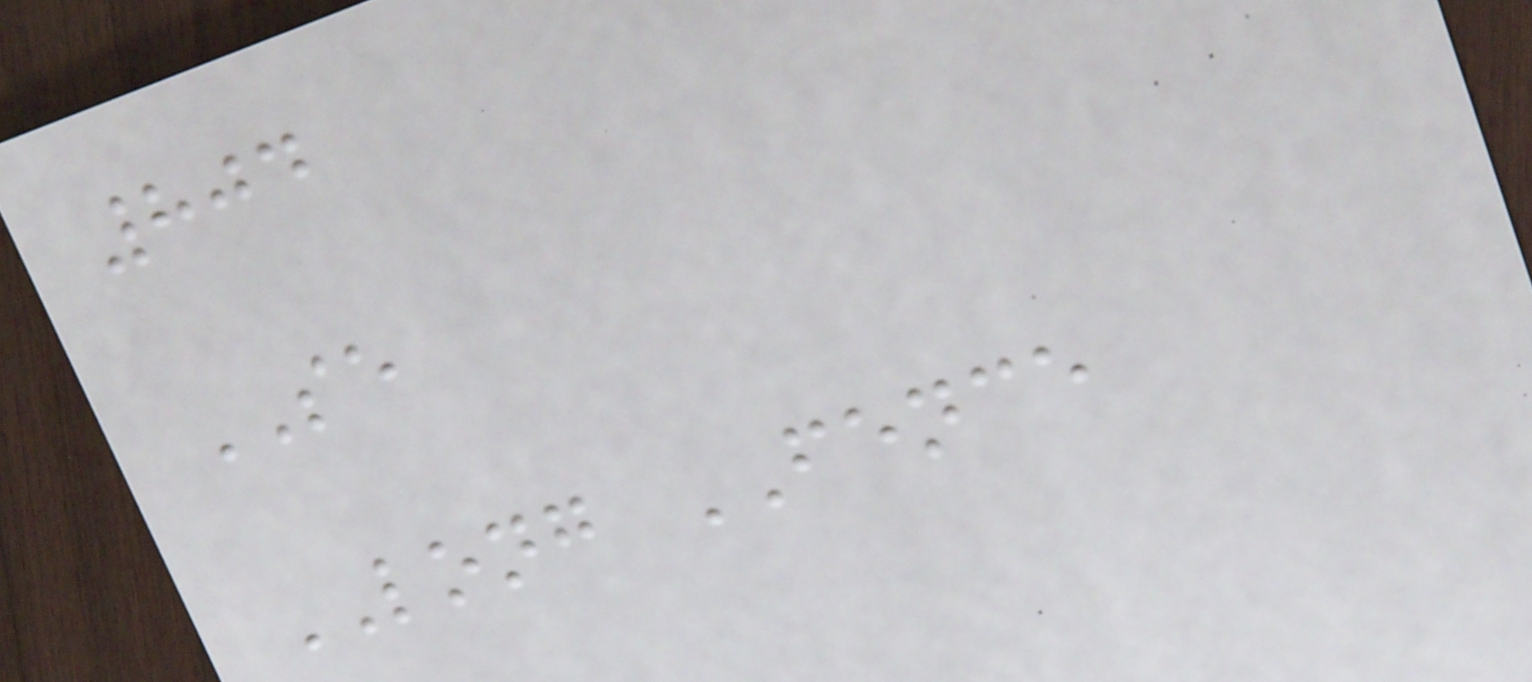804
SE
LONG FENCE
